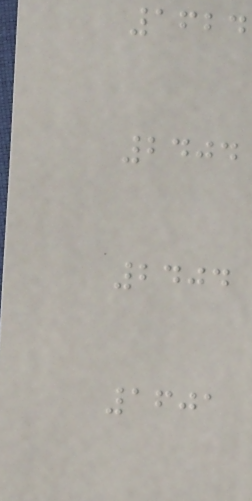1624
2404
2404
1601
